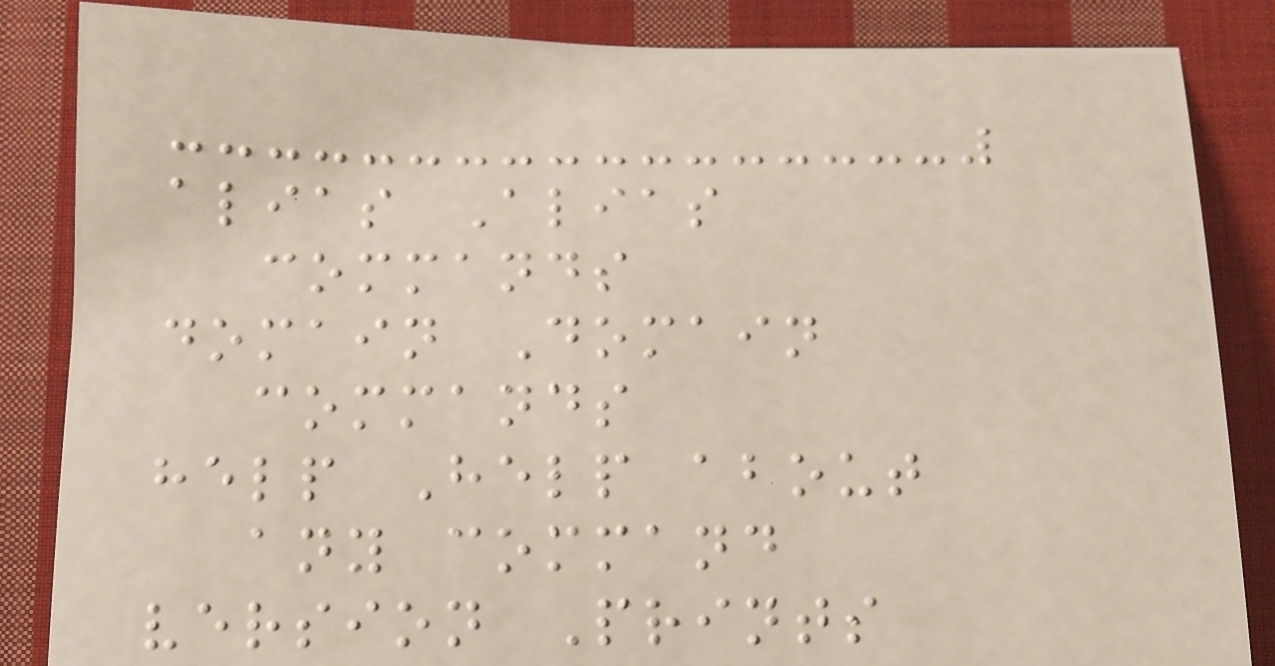alias Alias
commands
domain Domain
commands
help Help about
any command
version Prints
